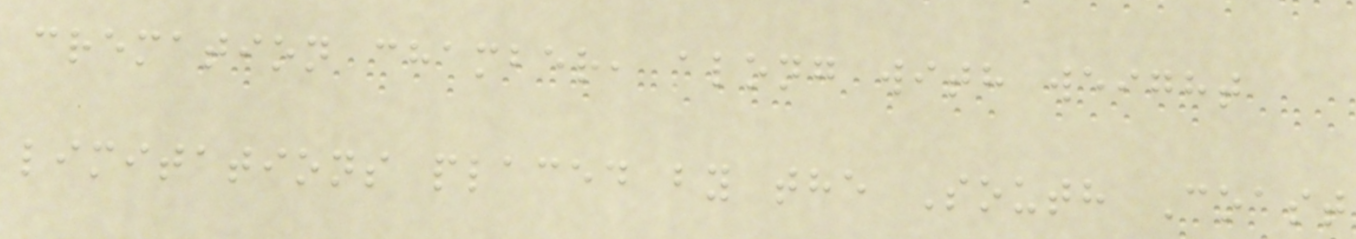cremation chamber, along with weight
limitations placed by the South Coast
